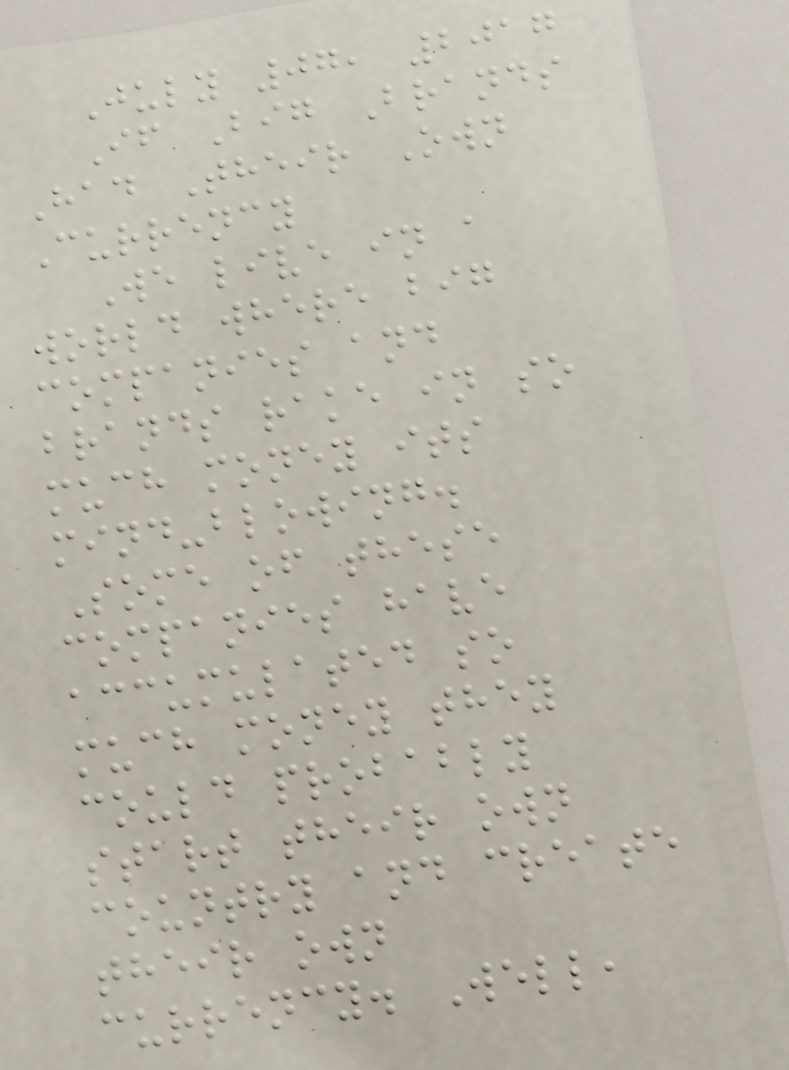July 07, 2017
If Big Brands
Had Their Own
Currency
We live in a
world where big
companies and
brands rake in so
much money its
mind-blowing.
Some of these
companies have
accumulated so
much money they
could probably
start their own
country and create
their own
currency. Well,
